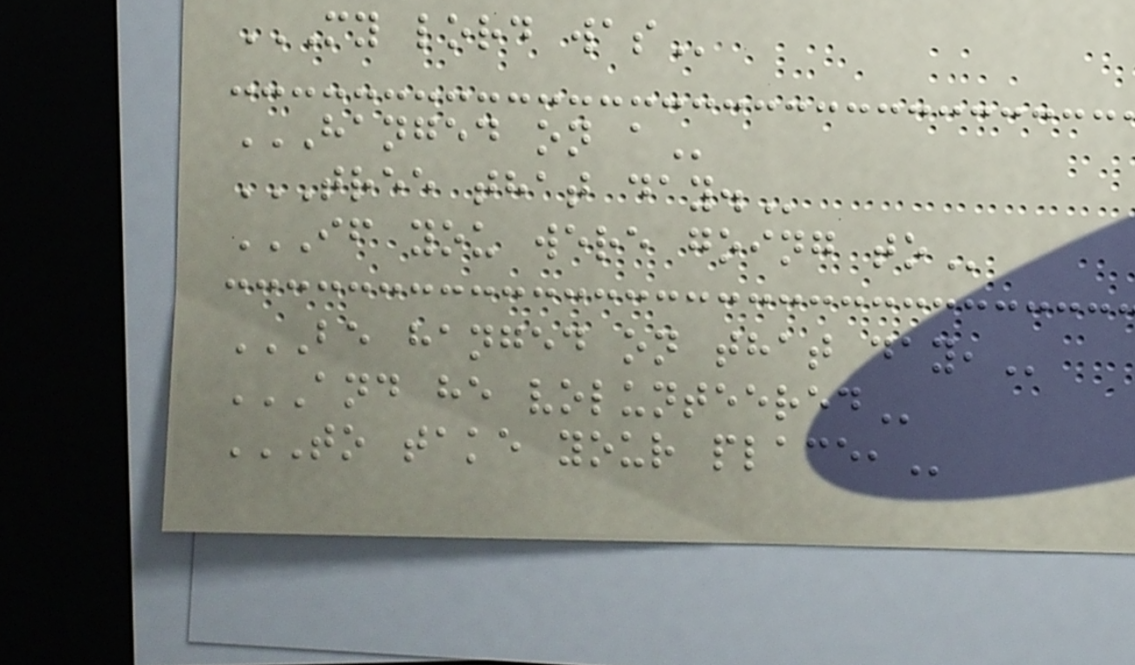MY LORD WAS
HANGED ON A
TREE THAT DAY.
IF YOU WERE GOING TO
BE HANGED ON THAT DAY,
AND HE VOLUNTEERED
TO TAKE YOUR PLACE,
